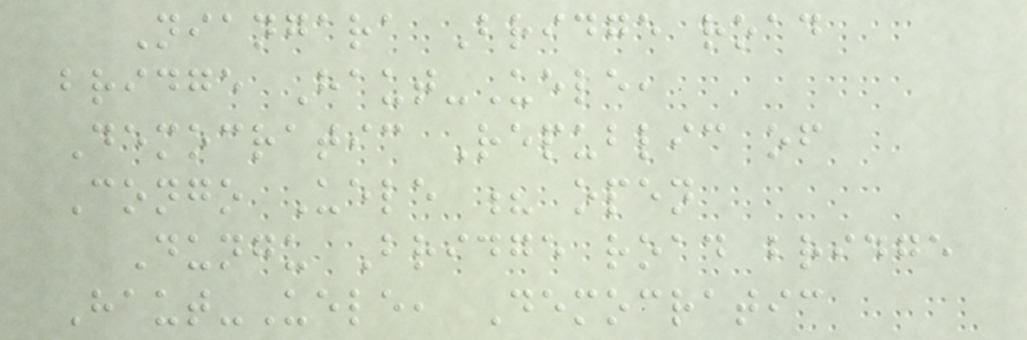Niangara Bridge road
bridge Haut-Uele,
Democratic Republic of
Congo Uele ? open
Dungu Bridge road bridge
Haut-Uele, Democratic
